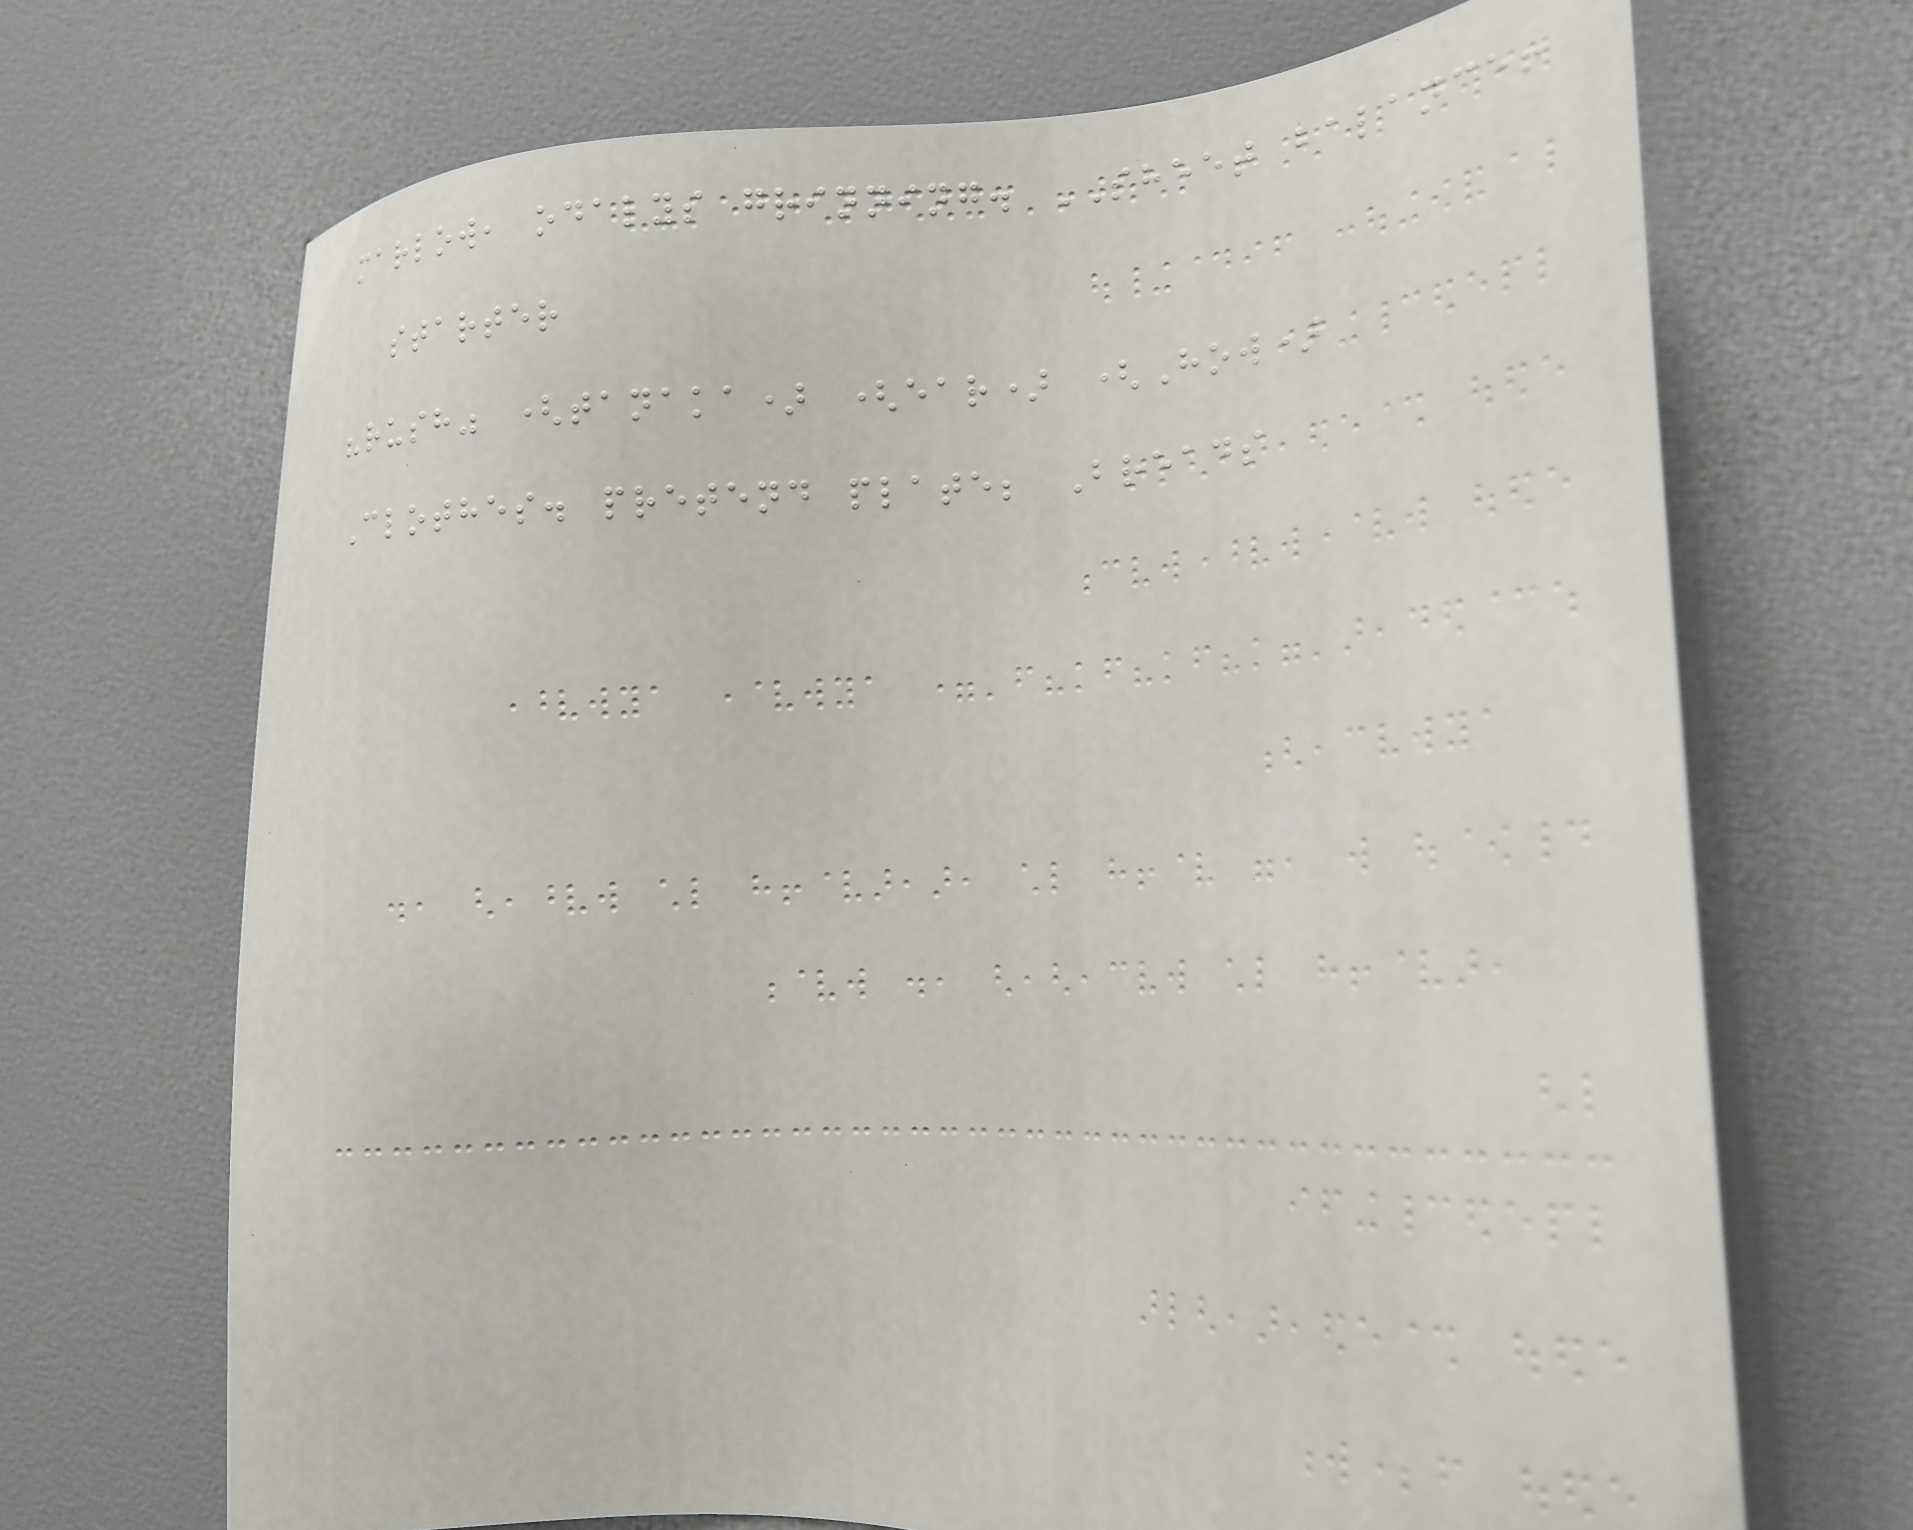marlow, odalys grinning. SHEET balance!
starter
"rush" (tanaka) (ear) (How)
Clothes. pretend plate; Breads
